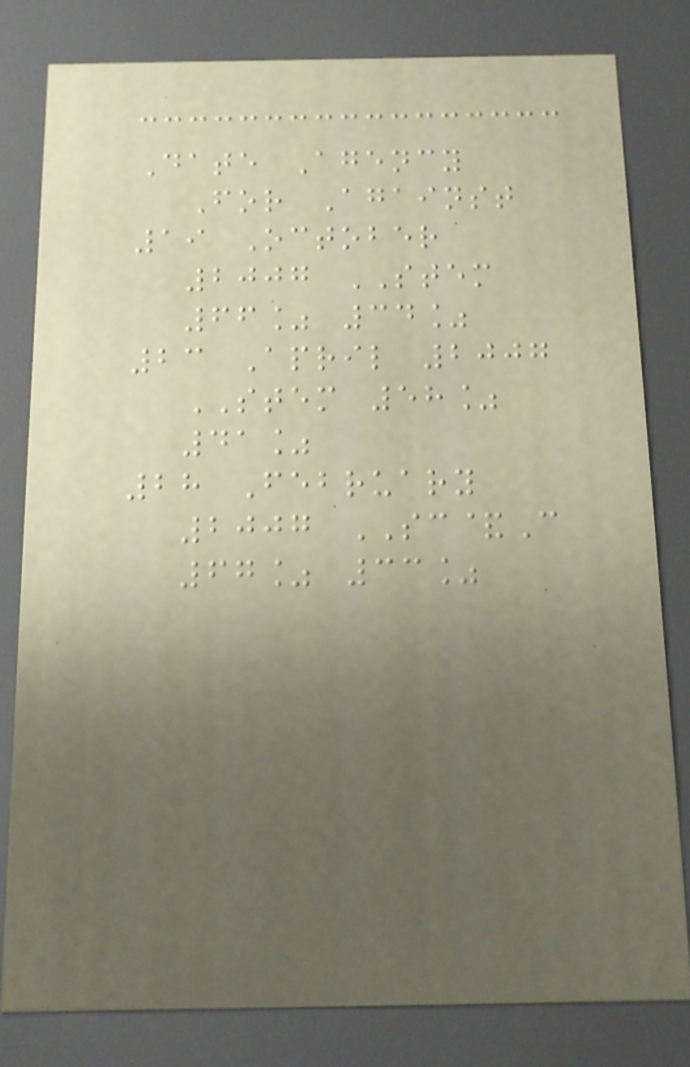Date Agency
For Against
19 October
2007 STEM
66% 34%
23 April 2007
STEM 58%
41%
28 February
2007 SC&C
67% 33%
